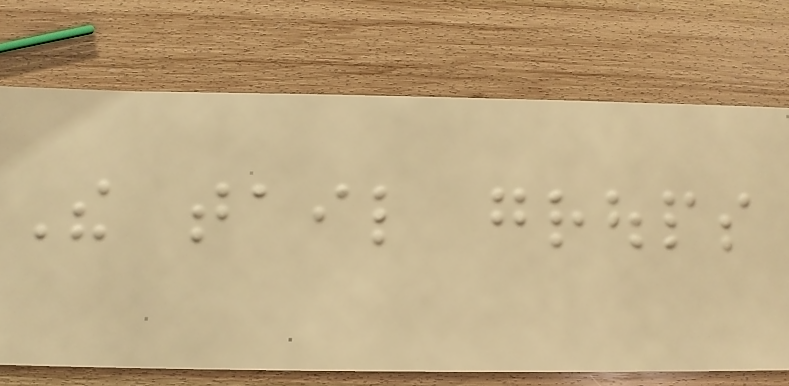The tail groups
